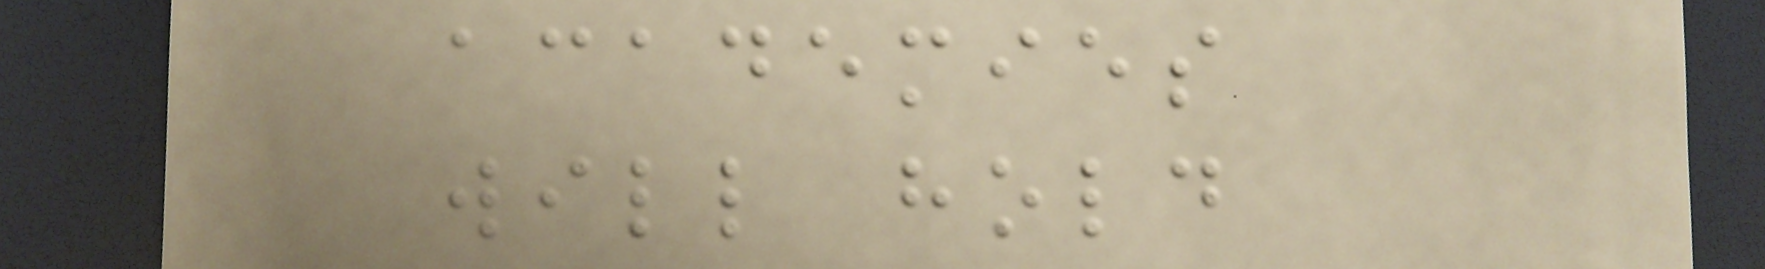academies
will hold
